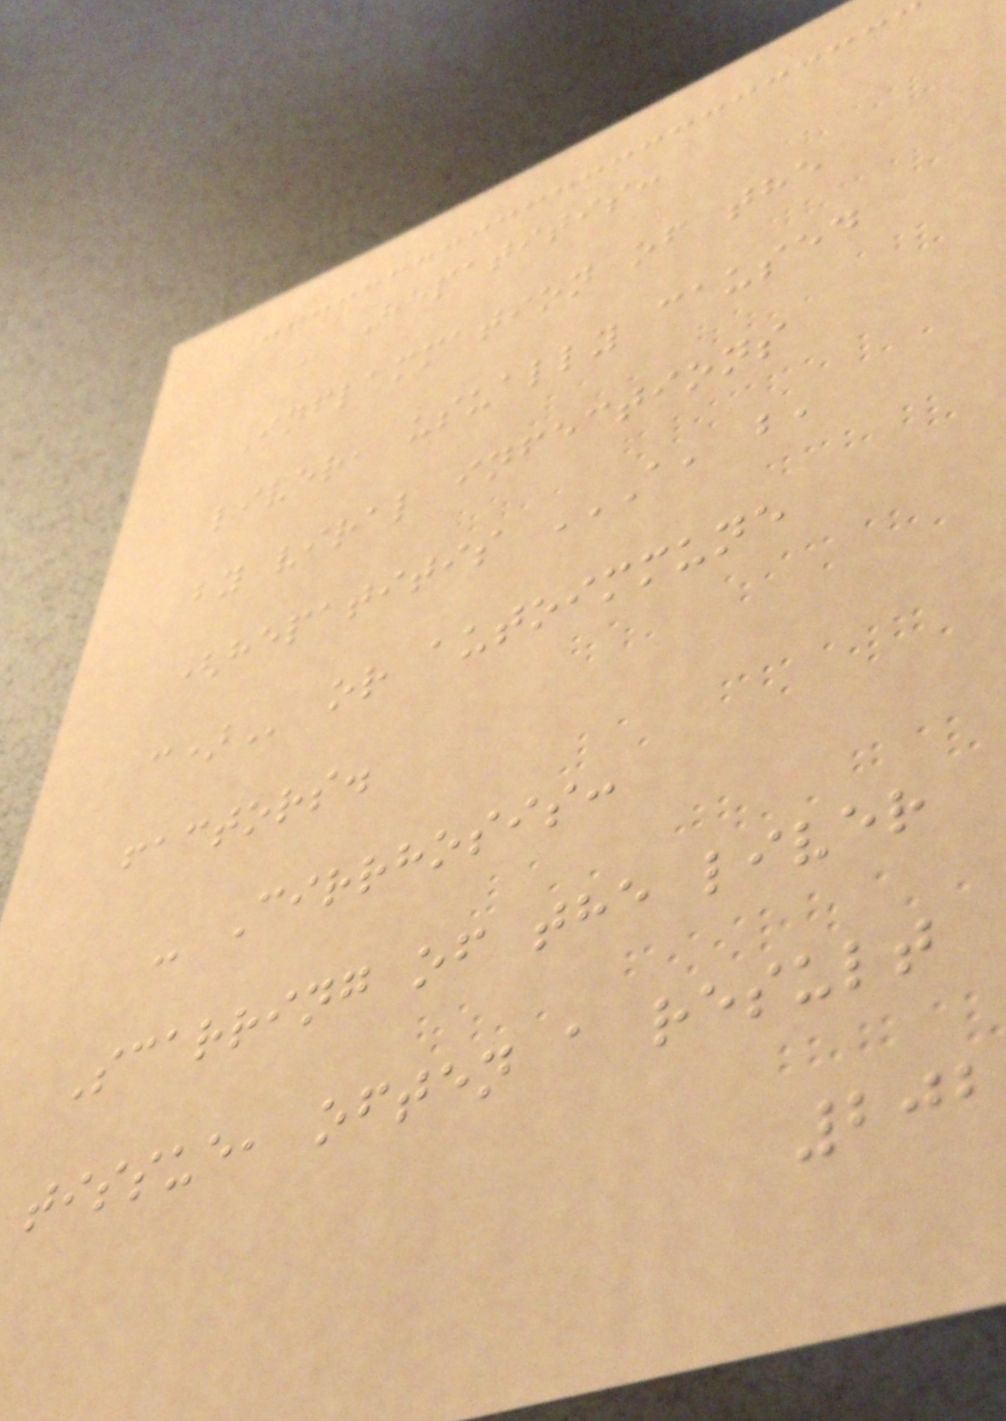- Hepatitis:
Inflammation of the
liver, usually caused
by viral infections
(hepatitis A, B,
C) or autoimmune
factors.
- Cirrhosis:
Scarring of the liver
tissue, often a result
202
